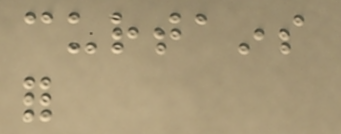curtains
for
